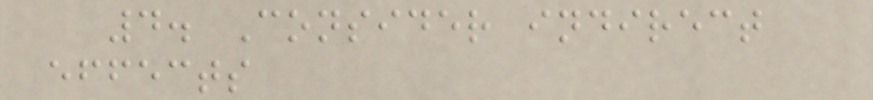4. Consider indirect
effects
